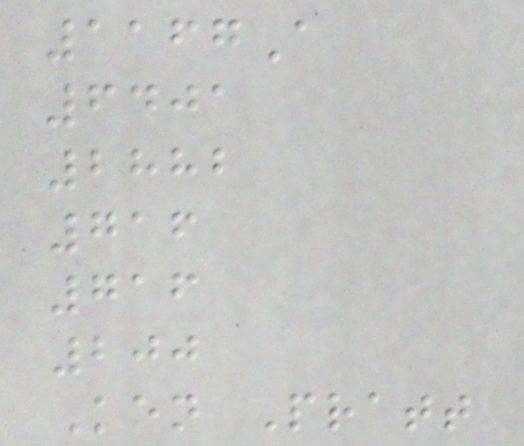1167A
6401
2882
716
716
200
Ken Pratt
